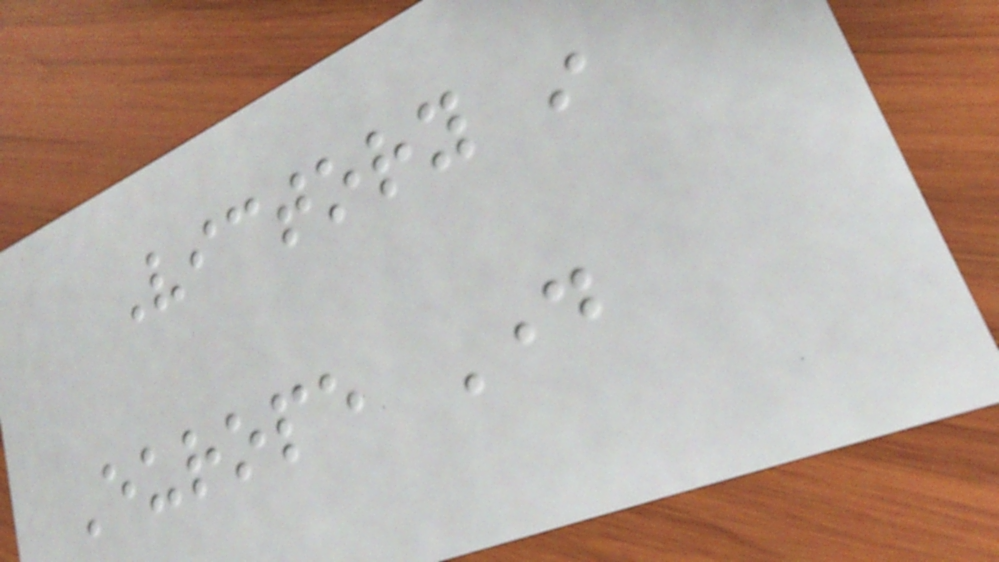Victory in
Europe Day
